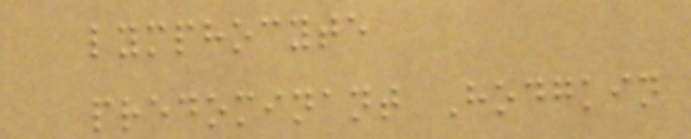lymphocyte
predominant Hodgkin
